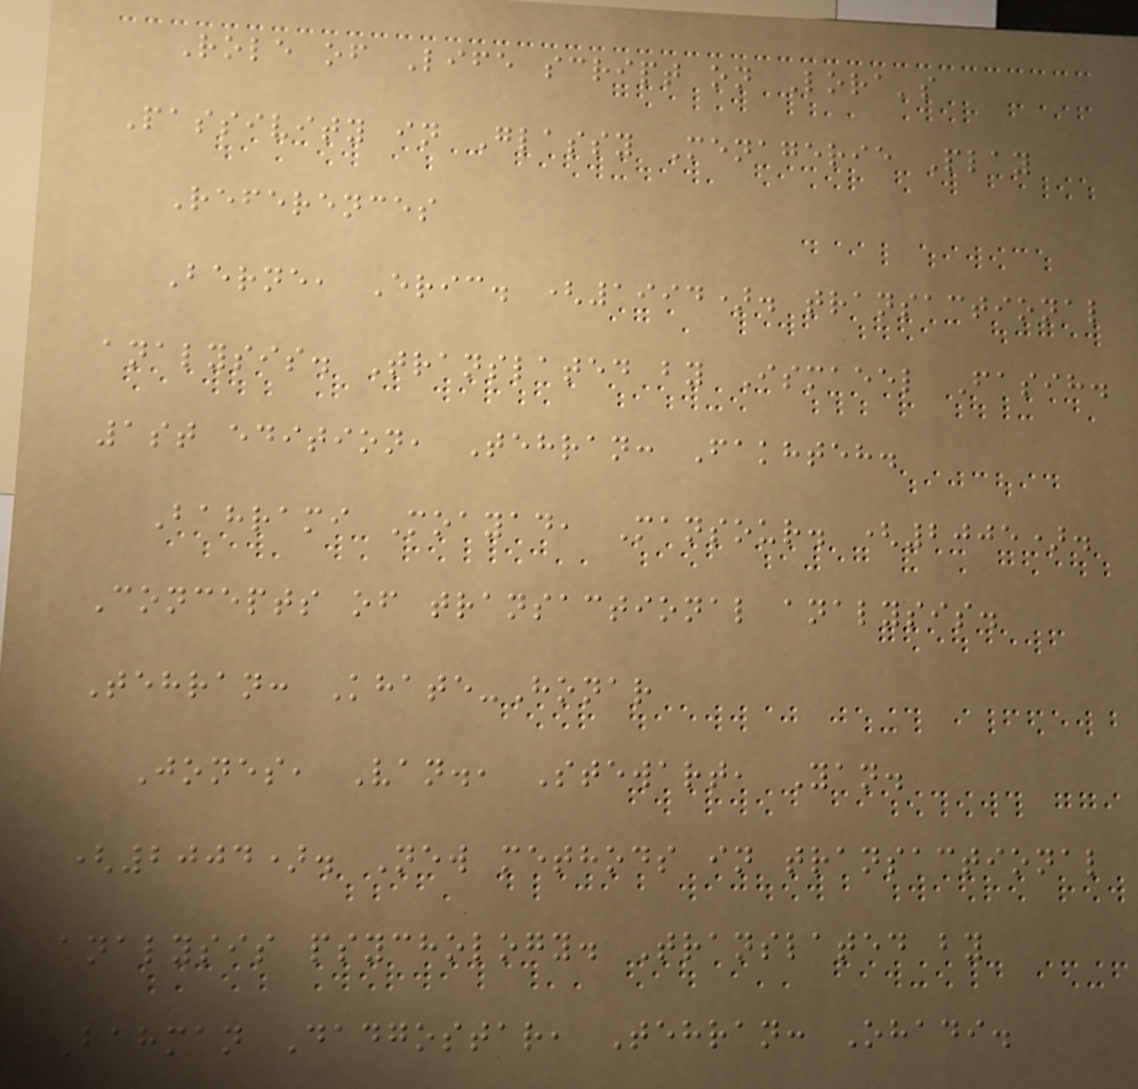Role of Life script on Lora's
Passivity in Glassy Menagerie Play
References
Berne, Eric. (1994). transactional
analysis. Translated by Ismaeel Fasih.
1st edition, Tehran: Fakhteh.
Bahrami Moayad, Mansour. (2005).
Concepts of transactional analysis.
Tehran: Khate-Honar
Jones, Van., Stewart, Yan.
(2004). New methods in transactional
analysis psychology. Translated by
Bahman Dadgostar, Tehran: Ohadi.
